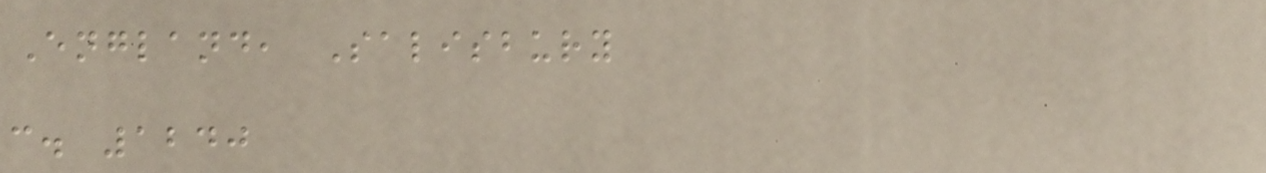England, Salisbury
c. 1240
